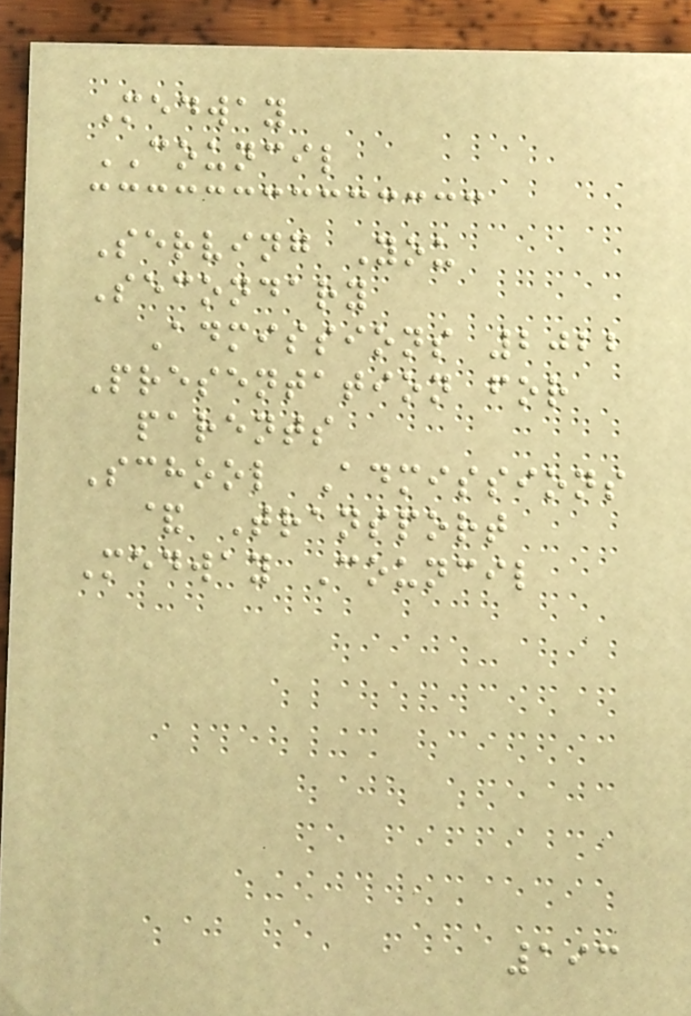Medway
COUNCIL
Serving You
Secondary
Admissions 2022
Presentation for
parents
School Admissions
& Transport
Medway Council
193
